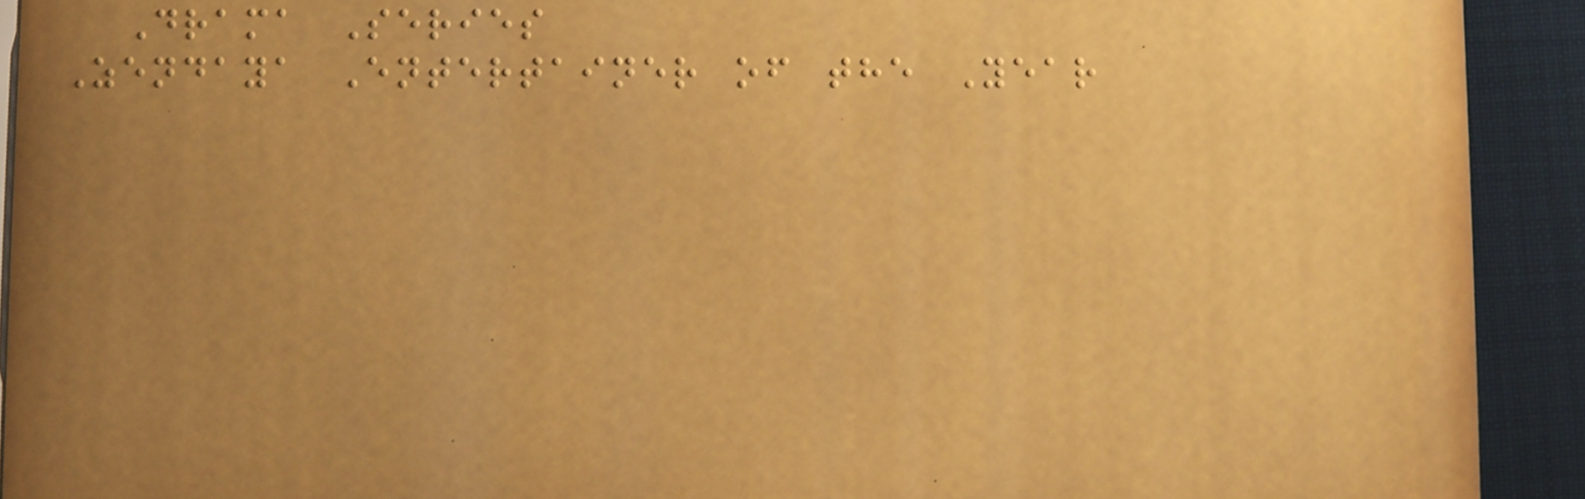Drama Series
Zendaya Entertainer of the Year
